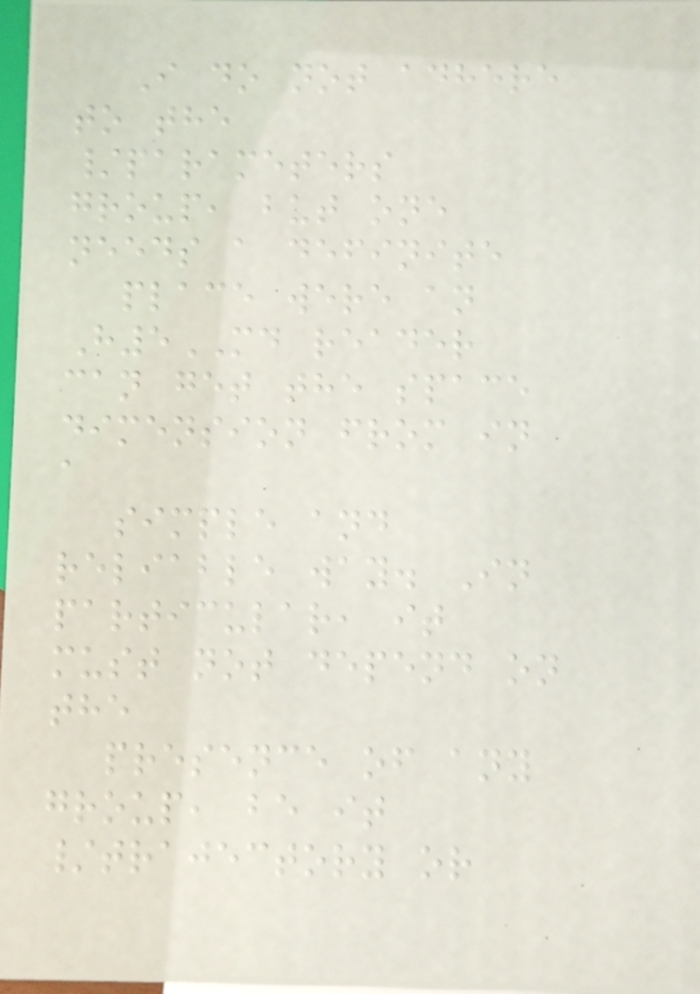I do not adhere
to the
/parameters
group, but one
needs a definite
place were an
H5MD reader
can get the space
dimension from in
a
simple and
reliable way. In
particular, it
must not depend on
the
presence of any
group, be it
/trajectory or
